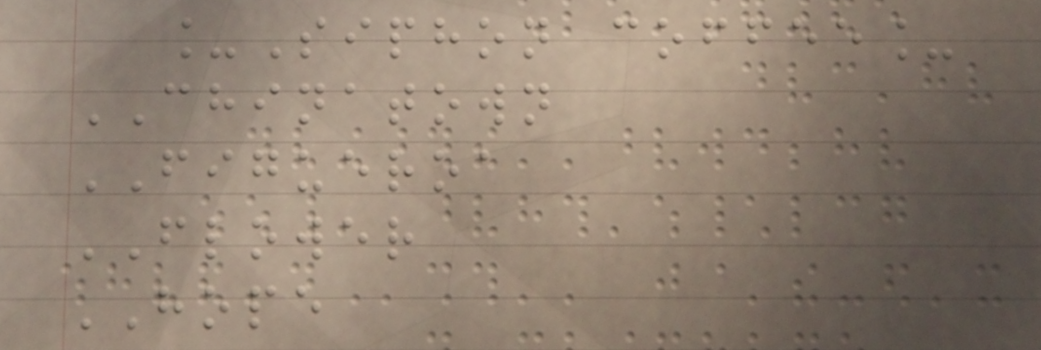_Siphon coffee_
CHINATOWN
FIGUEROA
FLOWER
HOPE
